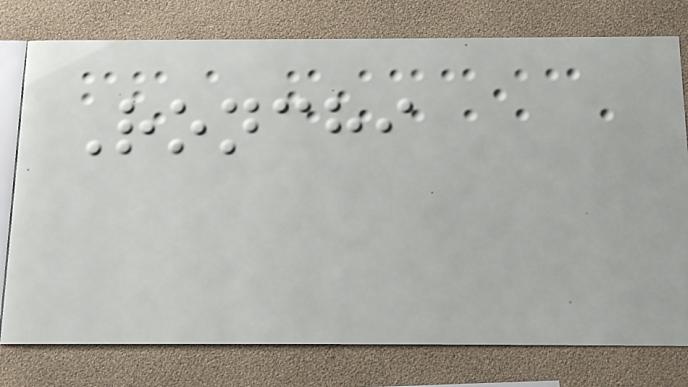Ronchi
